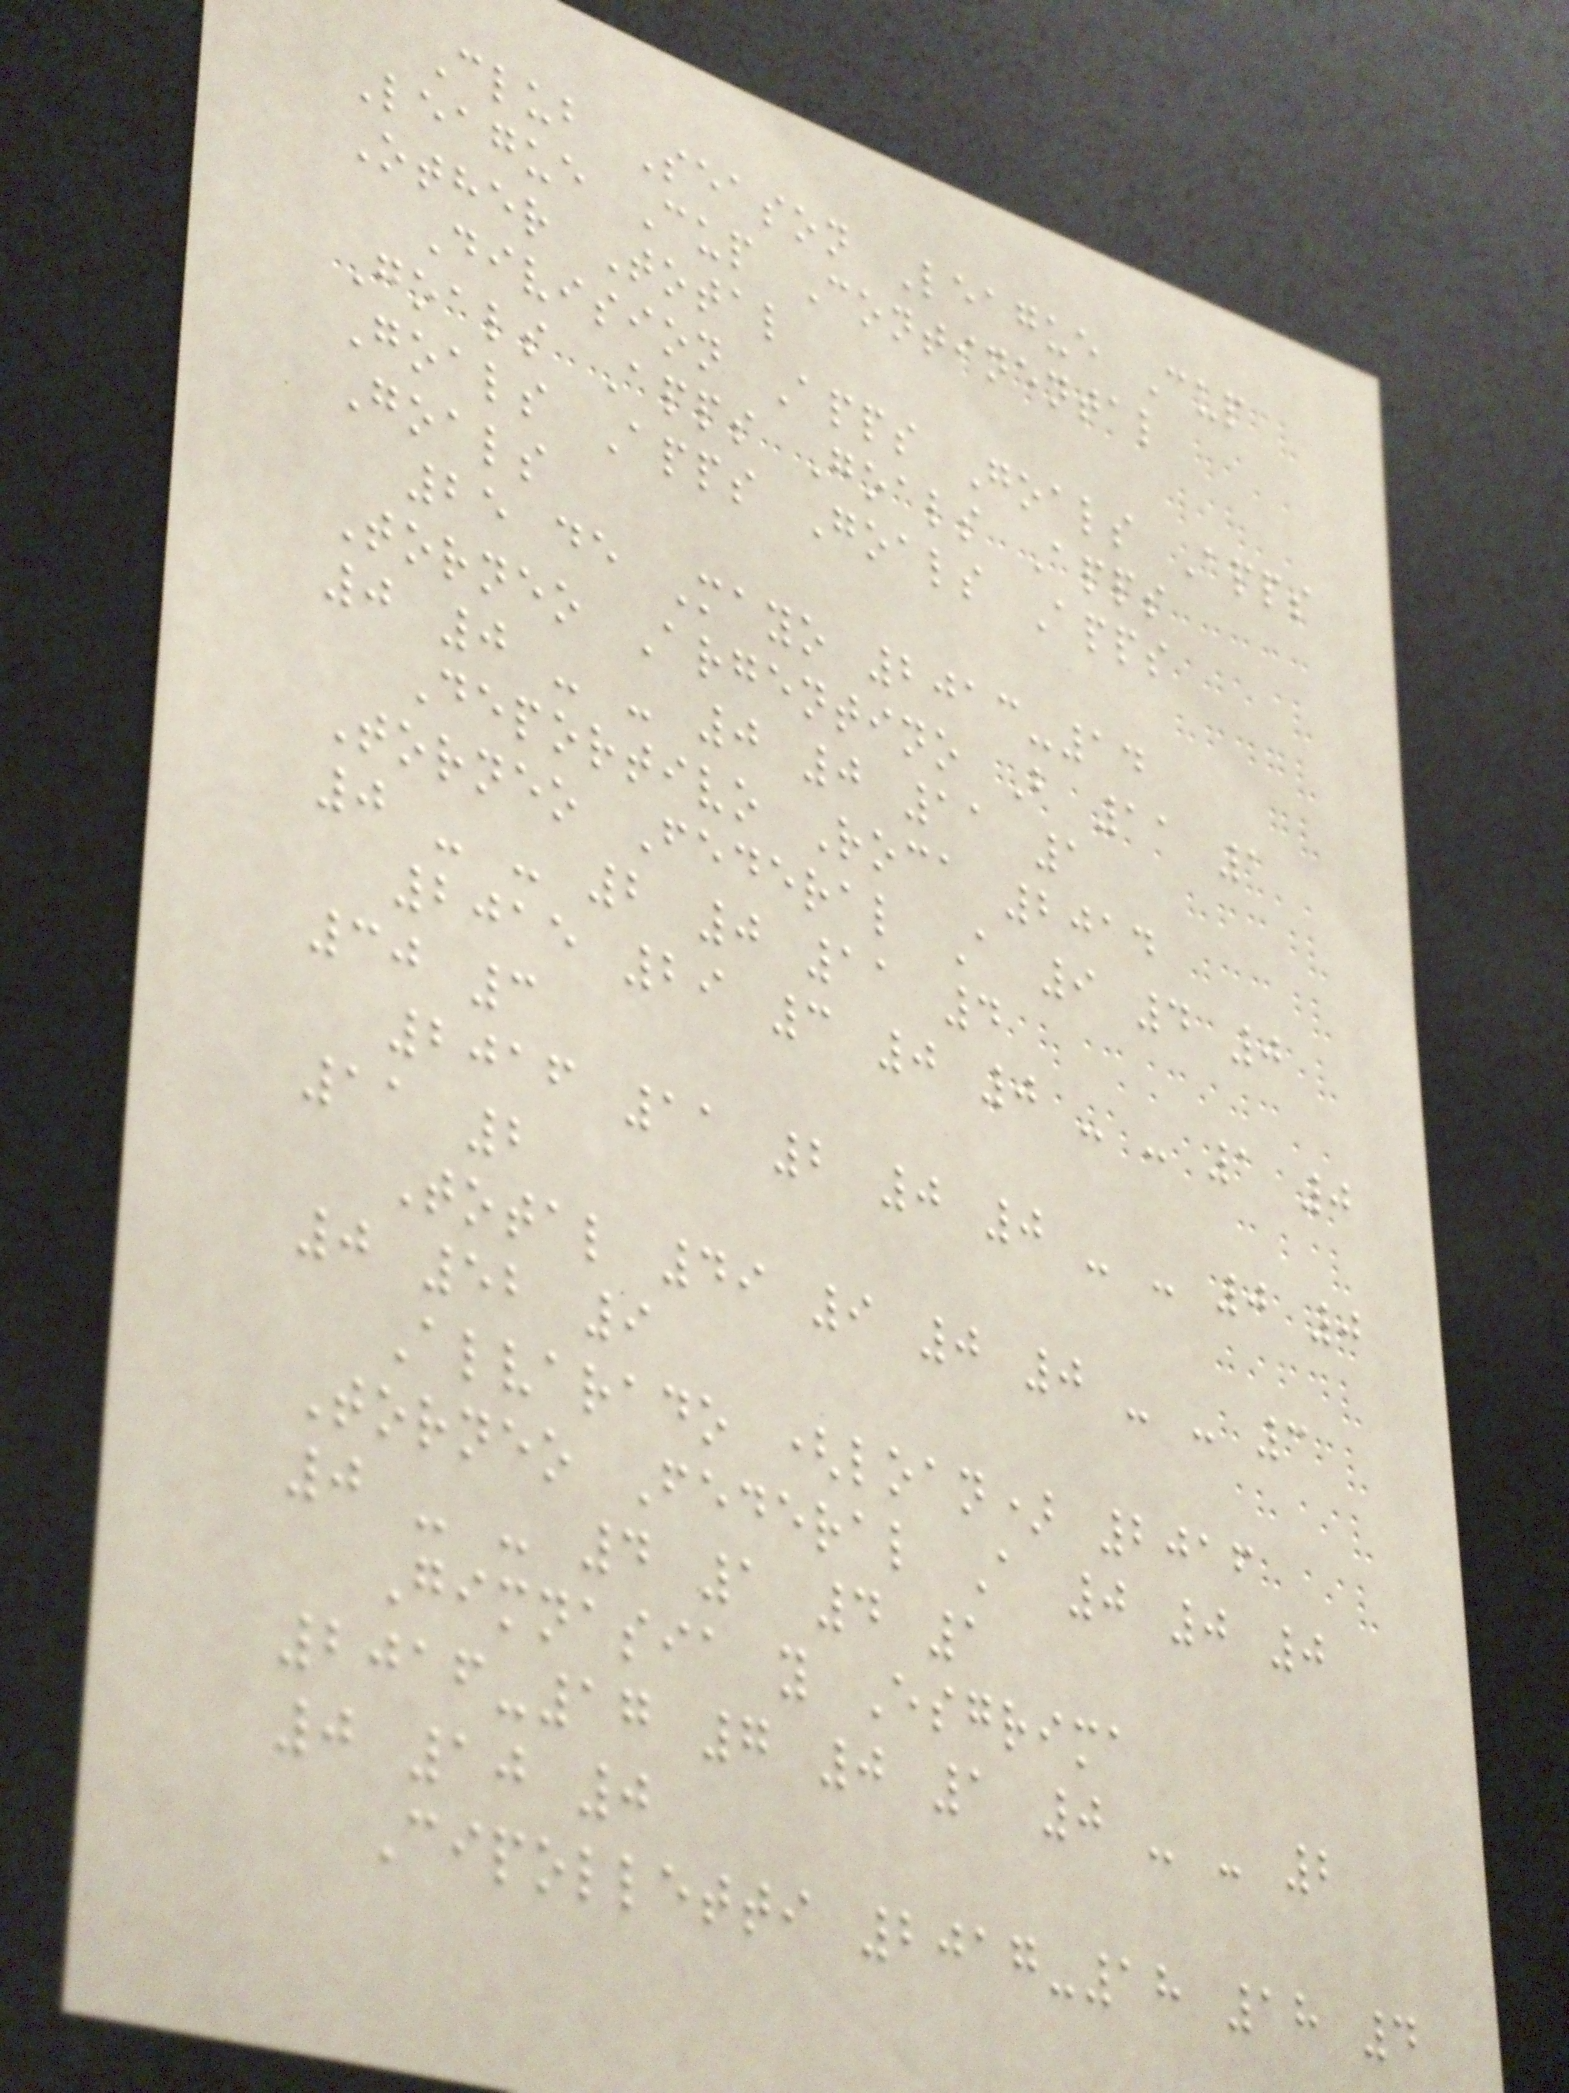Club Season League Cup
League Cup Continental
Other Total
Division Apps Goals Apps
Goals Apps Goals Apps
Goals Apps Goals Apps
Goals
25 de Mayo 2013-14
Torneo Argentino B 11 1
0 0 - - 0 0 11 1
Deportivo Roca 2014
Torneo Federal A 9 4 0
0 - - 2 0 11 4
2015 29 3 0 0 - - 1 0
30 3
2016 11 2 0 0 - - 0 0
11 2
Total 49 9 0 0 - - 3
0 52 9
Alvarado (loan) 2016
Torneo Federal A 0 0 0
0 - - 4 1 4 1
Gimnasia y Esgrima
2016-17 7 0 1 0 - - 2
0 10 0
Cipolletti 2017-18 18 4
